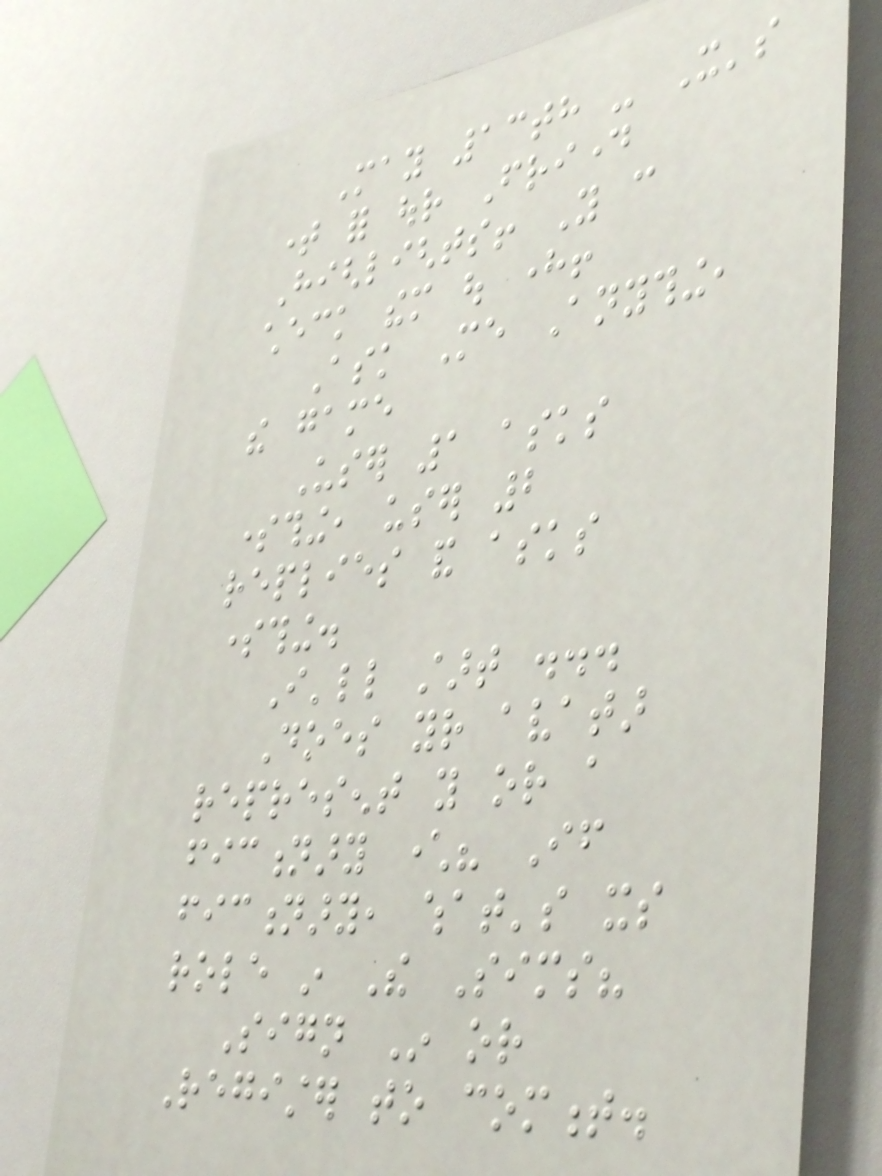May 13th - It's
time for our Friday
Highlights! You can
check them out here!
Ask Me Anything,
the game
User 1 asks
something, user 2
replies and asks
something.
I'll start ...
Does your avatar
represent you or a
fictionary character? If
fictionary, what's its
role in The Sims?
Sign In or
Register to comment.
